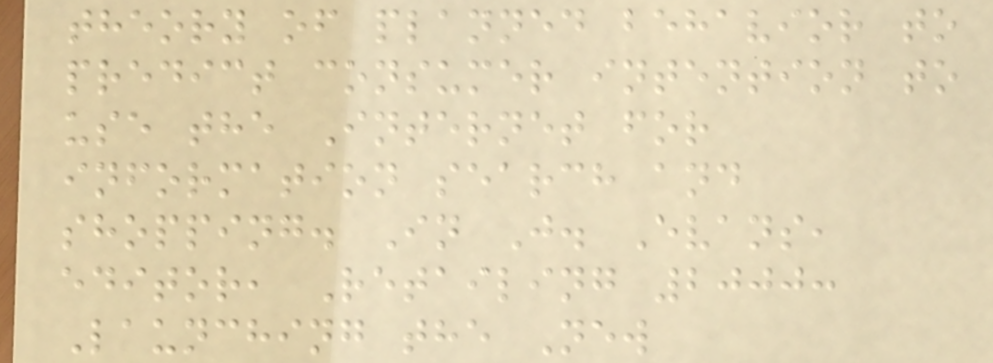theory of planned behavior to
predict consumer intention to
use the Internet for
information search and
shopping. In J. Evans,
editor, Retailing 2000:
Launching the New
